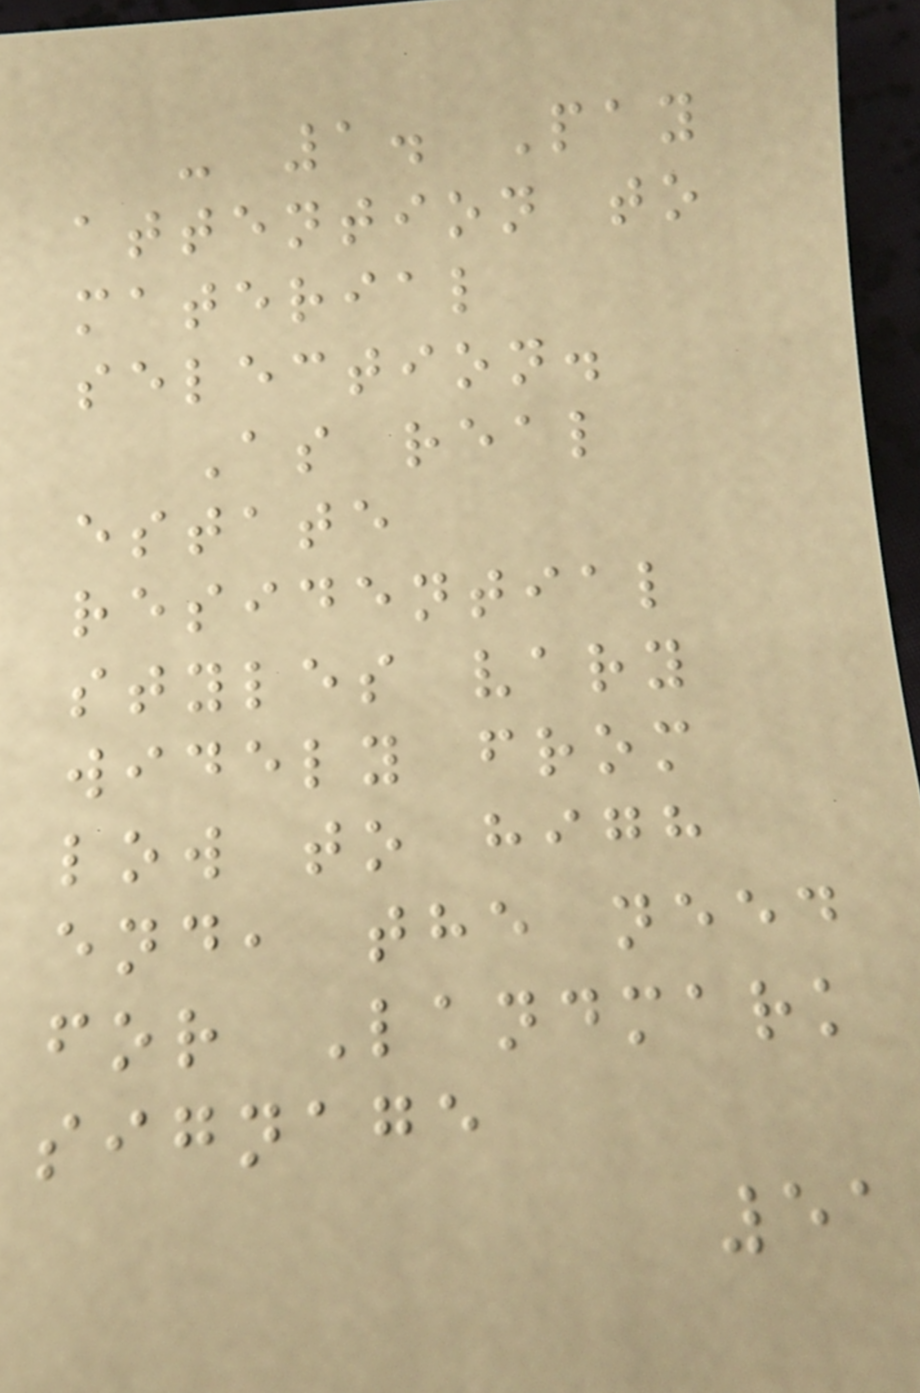- 1. Pay
attention to
material
selection.
As real
estate
residential
styles vary
widely from
low to high
end, the need
for Landmark
signage
51
